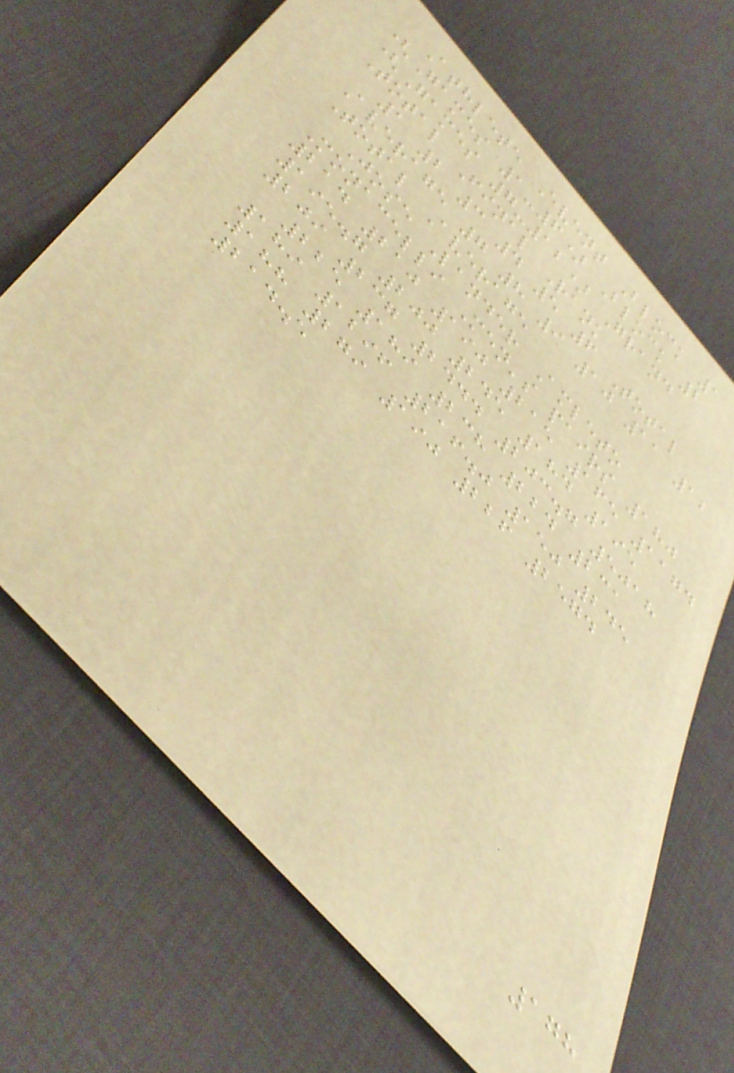Athlete Event Block 1
(Games 1-6) Block 2
(Games 7-12) Grand
Total Final Rank
1 2 3 4 5 6 Total
Average 7 8 9 10 11 12
Total Average
Jose Lander Amleto
Monacelli Men's pairs 180
214 210 190 215 165 1174
195.7 200 245 184 195
209 237 2444 203.7 5018
225 189 238 224 231
189 1296 216.0 150 245
188 279 190 226 2574
214.5
178
